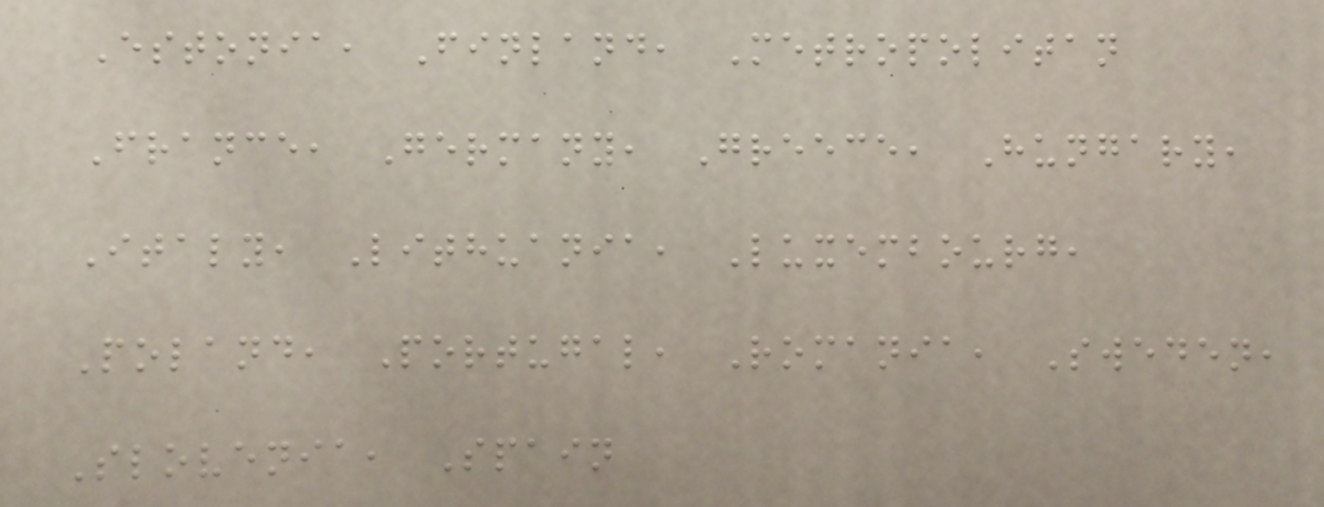Estonia, Finland, Metropolitan
France, Germany, Greece, Hungary,
Italy, Lithuania, Luxembourg,
Poland, Portugal, Romania, Sweden,
Slovenia, Spain
